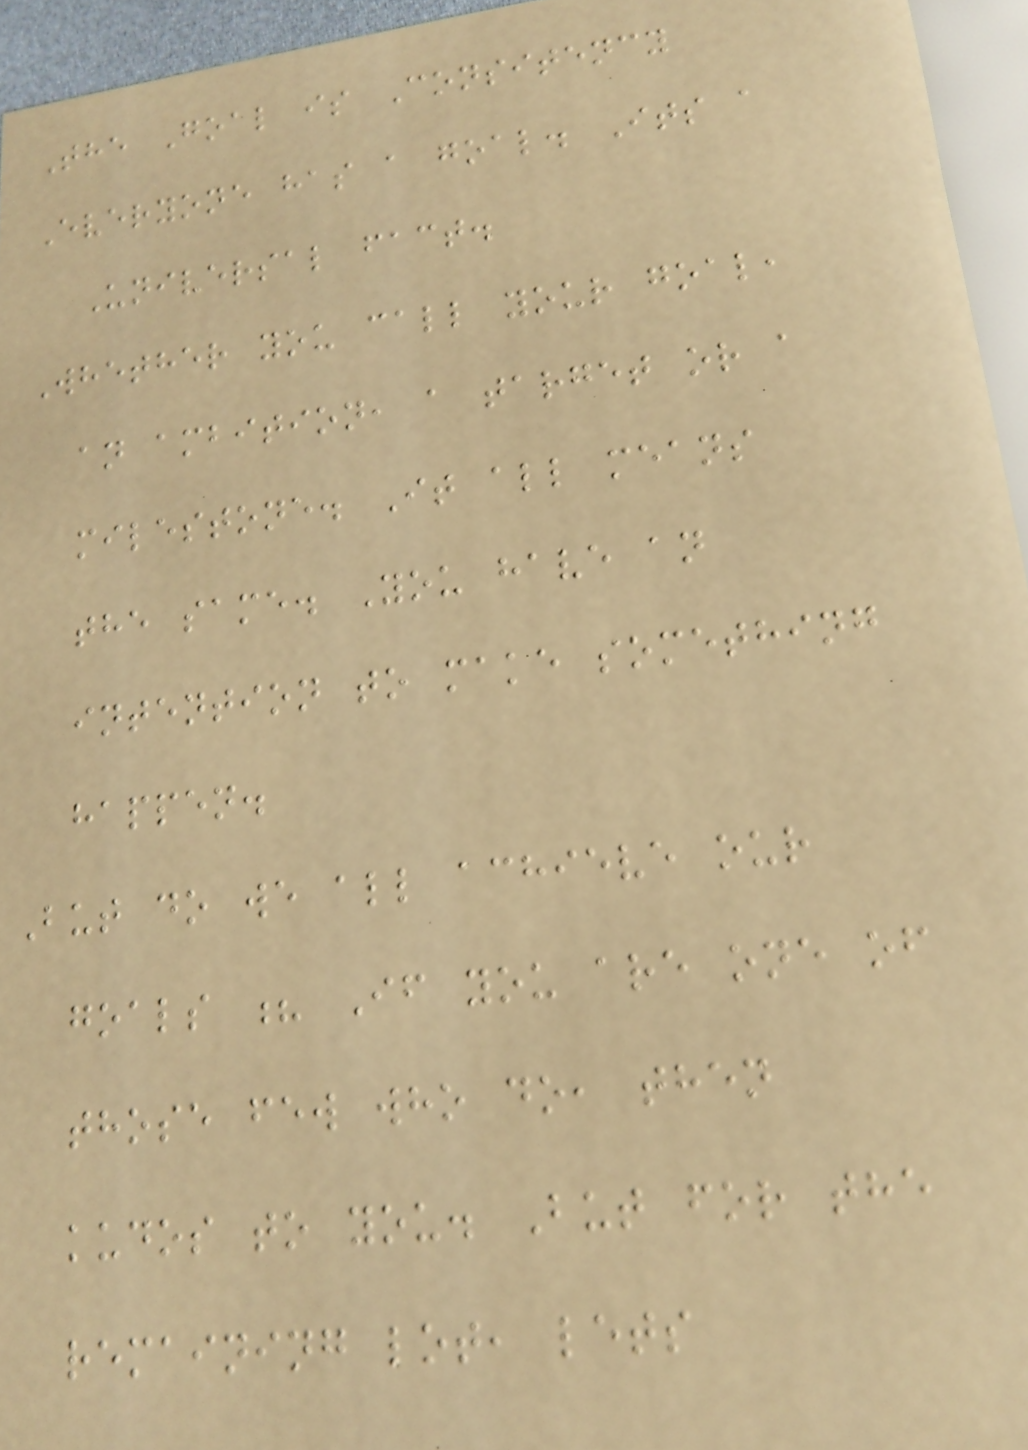The Goal is Consitency
Everyone has a goal. Its a
Universal fact.
Whether you call your goal,
an ambition, a target or a
milestone. It all means
the same. You have an
intention to make something
happen.
But do we all achieve our
goals ? If you are one of
those few who do, then
kudos to you. But for the
remaining lot, lets
